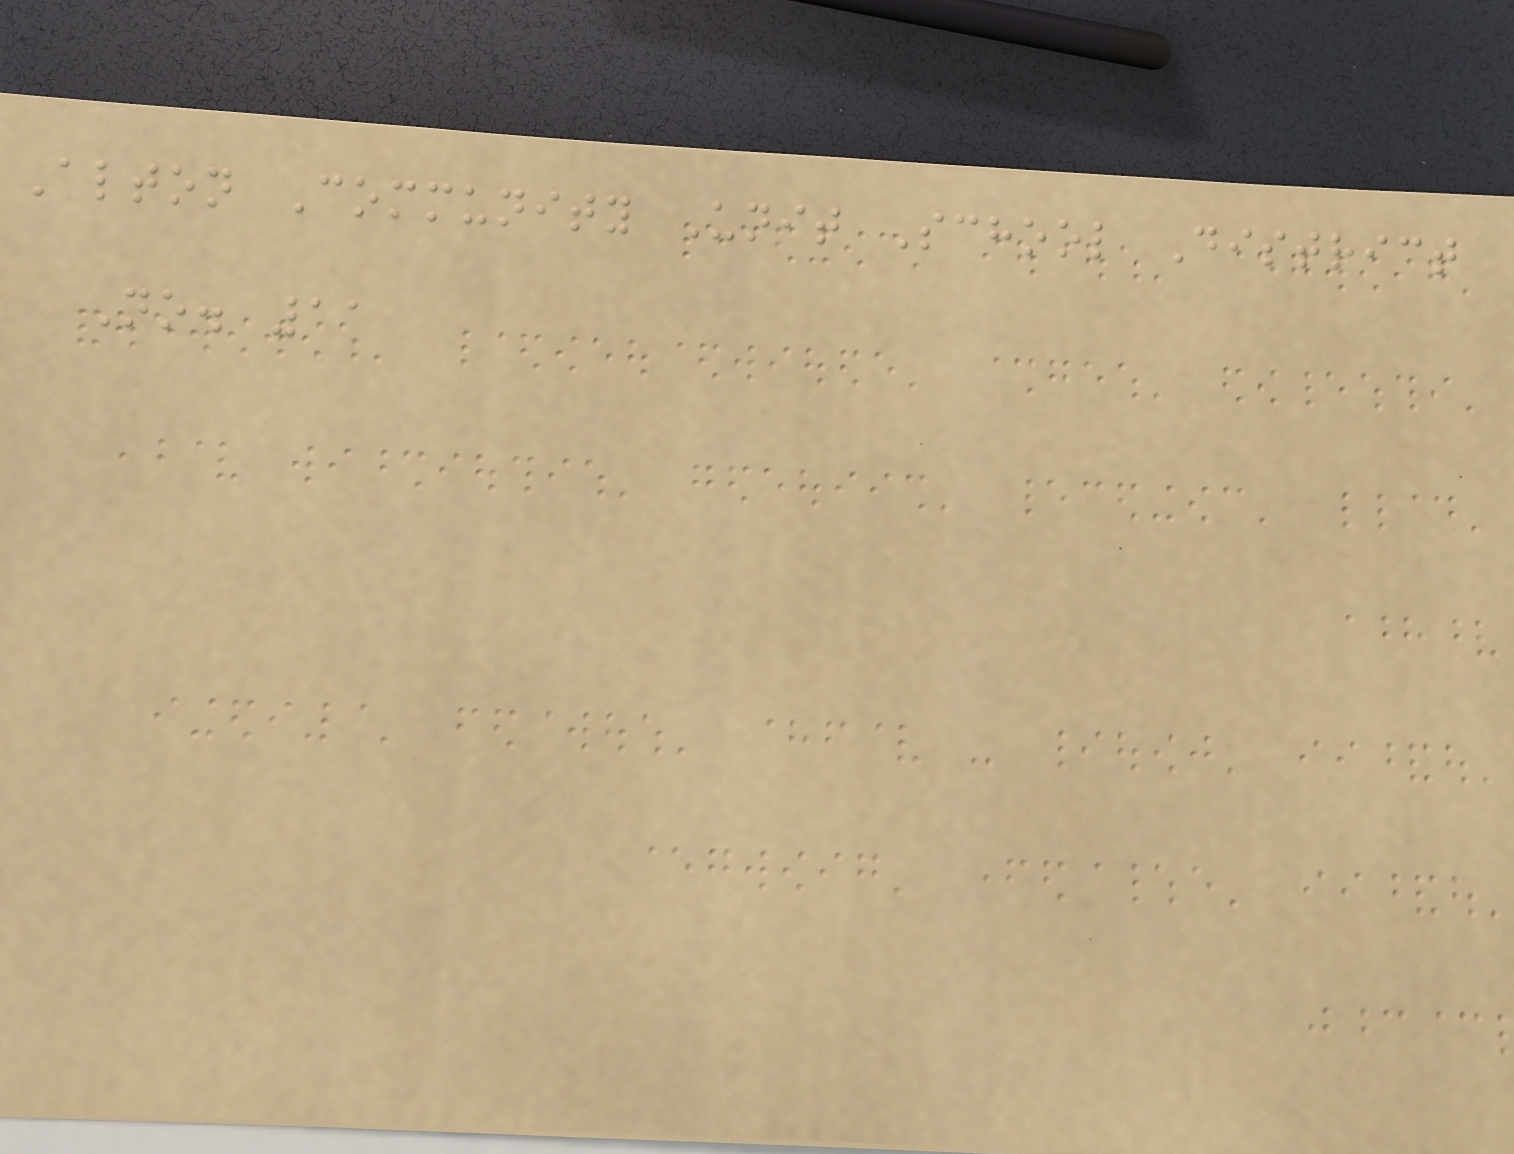Alton Community Unit School District
No. 11
